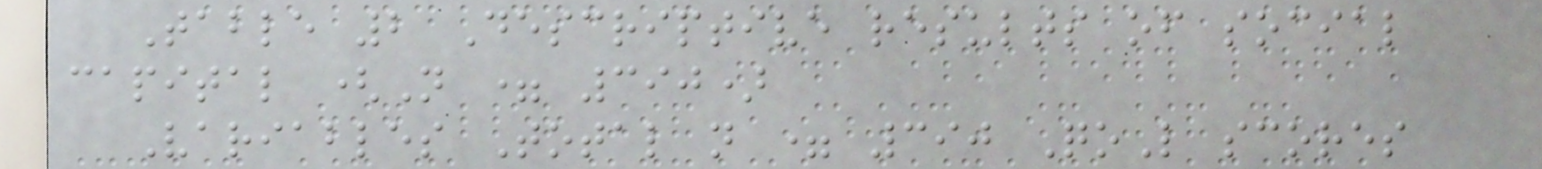Table 2 Descriptive results of social
capital (N = 390)
Variables Total n = 390 QoL scores
